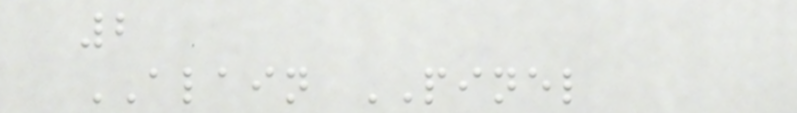2
ALAIN PINEL
